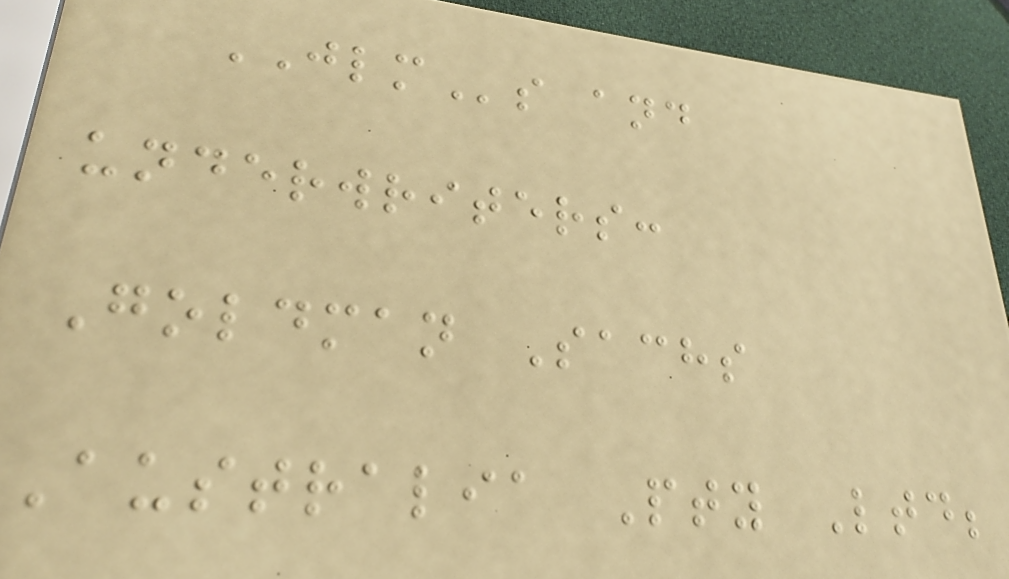JLMs and
underwriters:
Goldman Sachs
Australia Pty Ltd;
